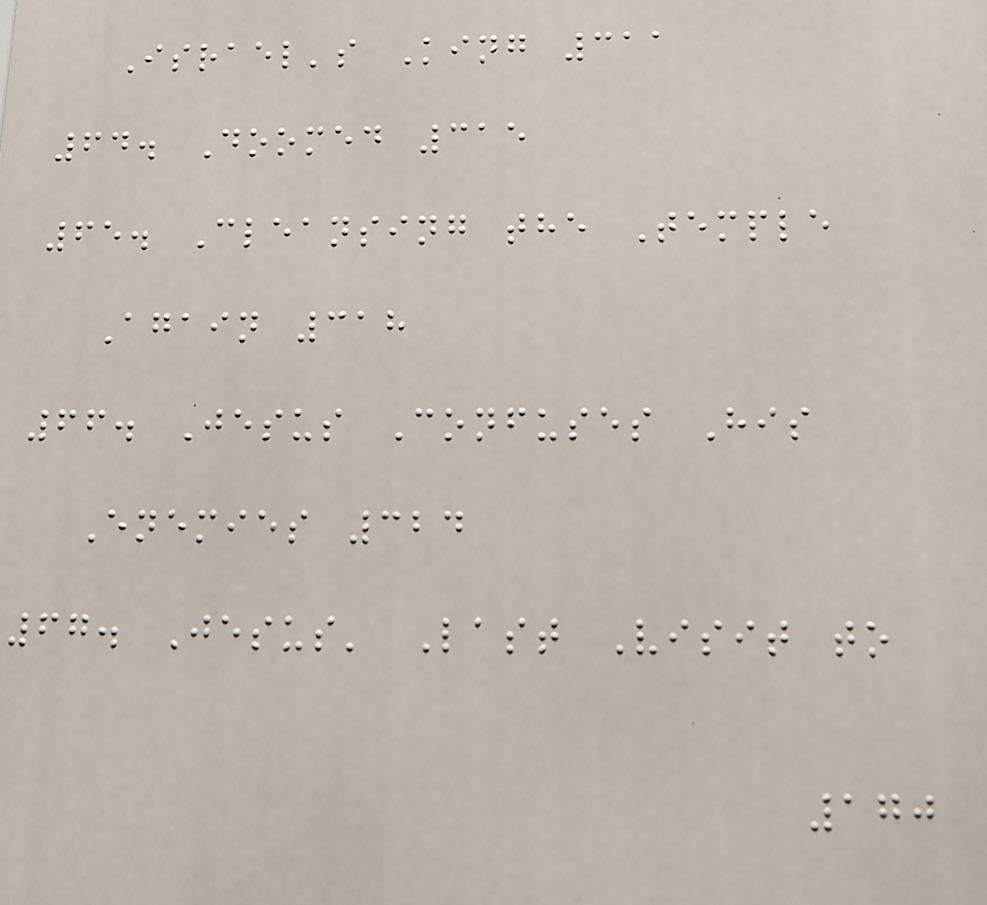Israel's King 311
64. Doomed 315
65. Cleansing the Temple
Again 318
66. Jesus Confuses His
Enemies 324
67. Jesus' Last Visit to
170
